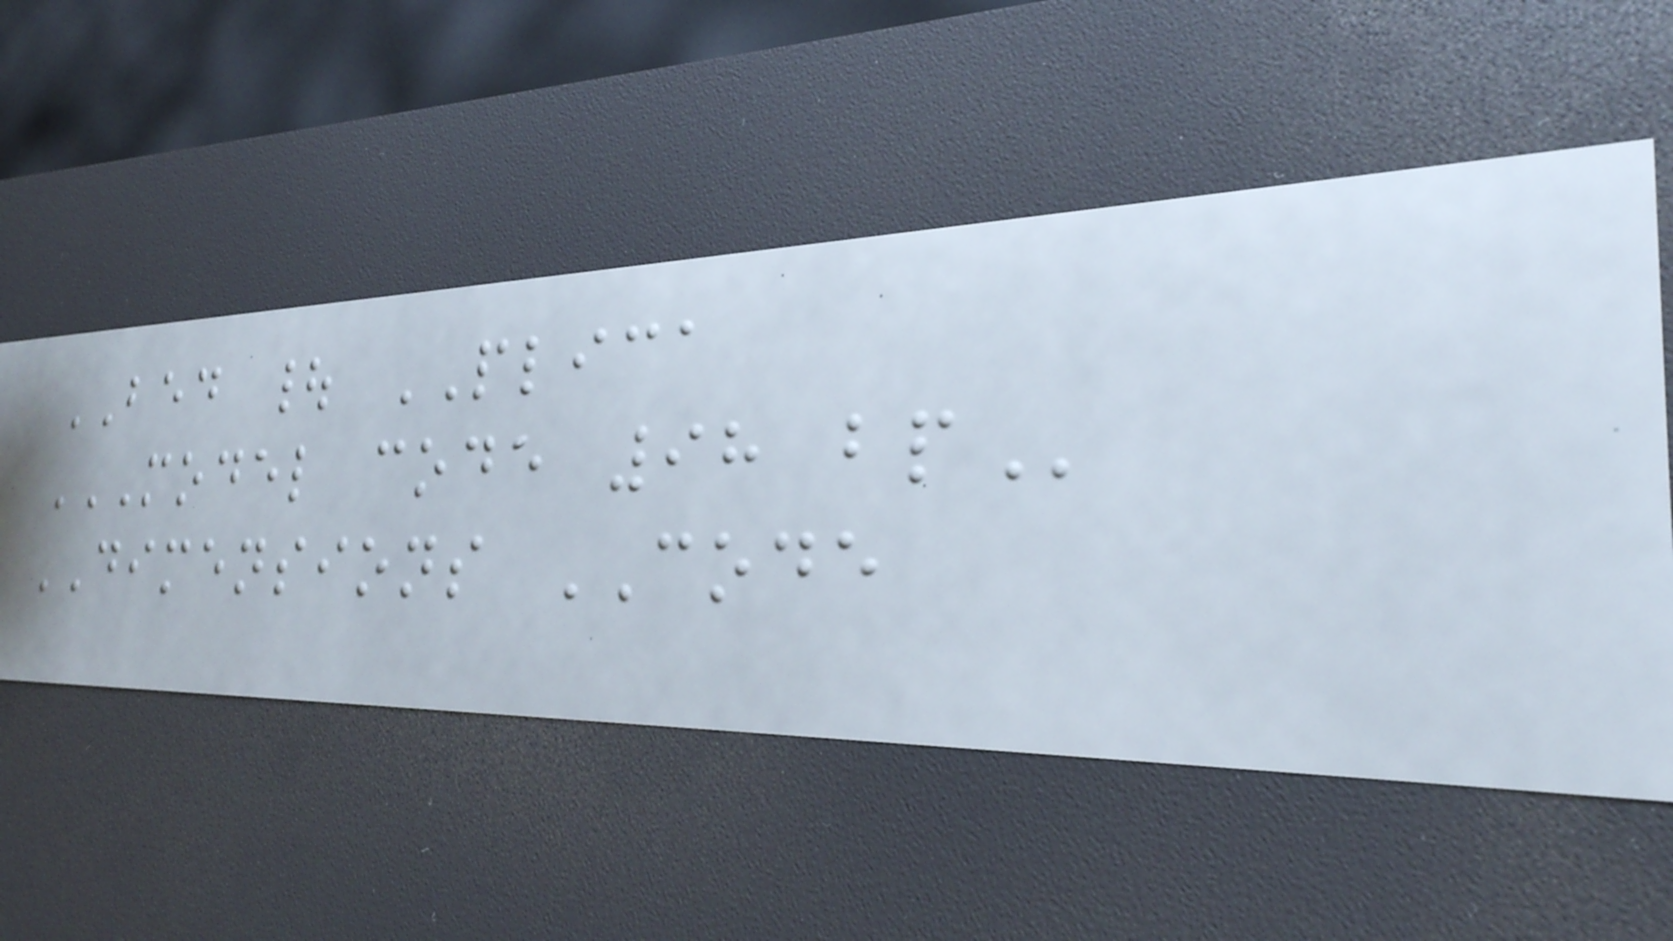BED | PLICA
MODEL CODE 98 BP
DIMENSIONS CODE
